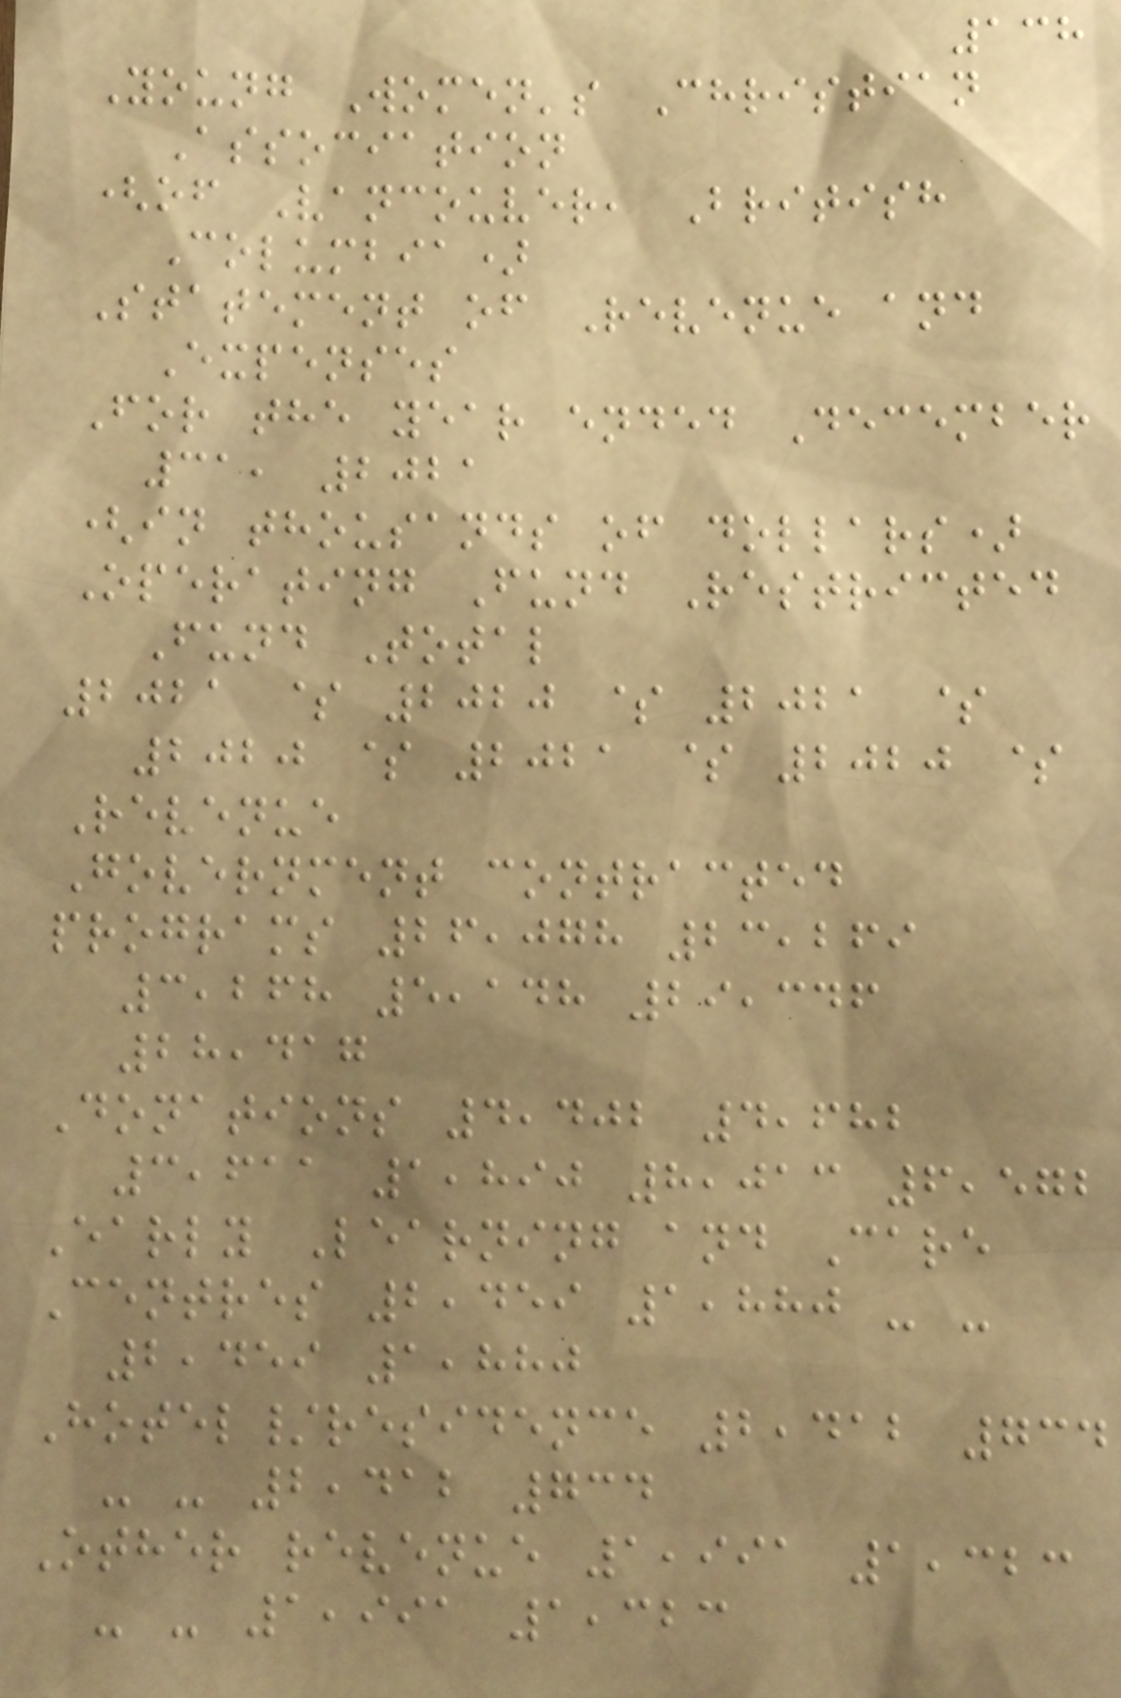138
Young Women's Christian
Association
(of Vancouver, British
Columbia)
Statement of Revenue and
Expenses
For the year ended December
31, 2021
(in thousands of dollars)
Operating Fund Restricted
Fund Total
2021 $ 2020 $ 2021 $
2020 $ 2021 $ 2020 $
Revenue
Government contracted
programs 26,078 23,269
3,268 5,148 29,346
28,417
Donations 4,402 4,682
3,611 1,890 8,013 6,572
Early Learning and Care
Centres 2,459 1,880 - -
2,459 1,880
Hotel/residence 2,412 734
- - 2,412 734
Other revenue 1,991 1,323
- - 1,991 1,323
